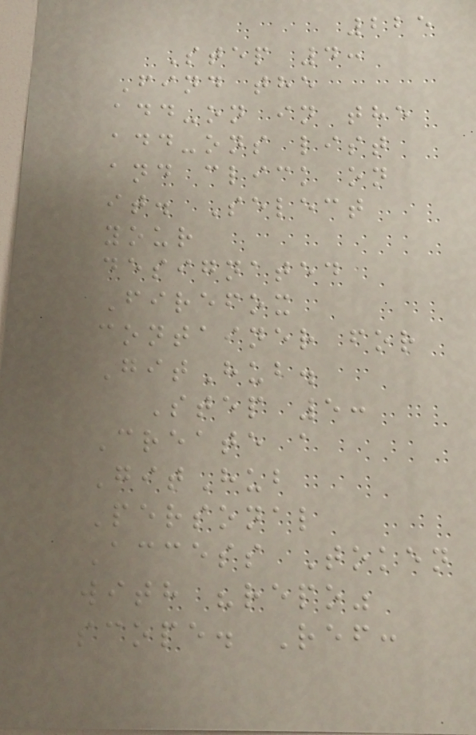225
Step 4:
Find the
add-on in the
add-ons list
and click on
it. Select
your
designated
Firefox
container for
GitHub.
Step 5:
Create a
GitHub
Personal
Access Token
with "repo"
scope. Ref:
